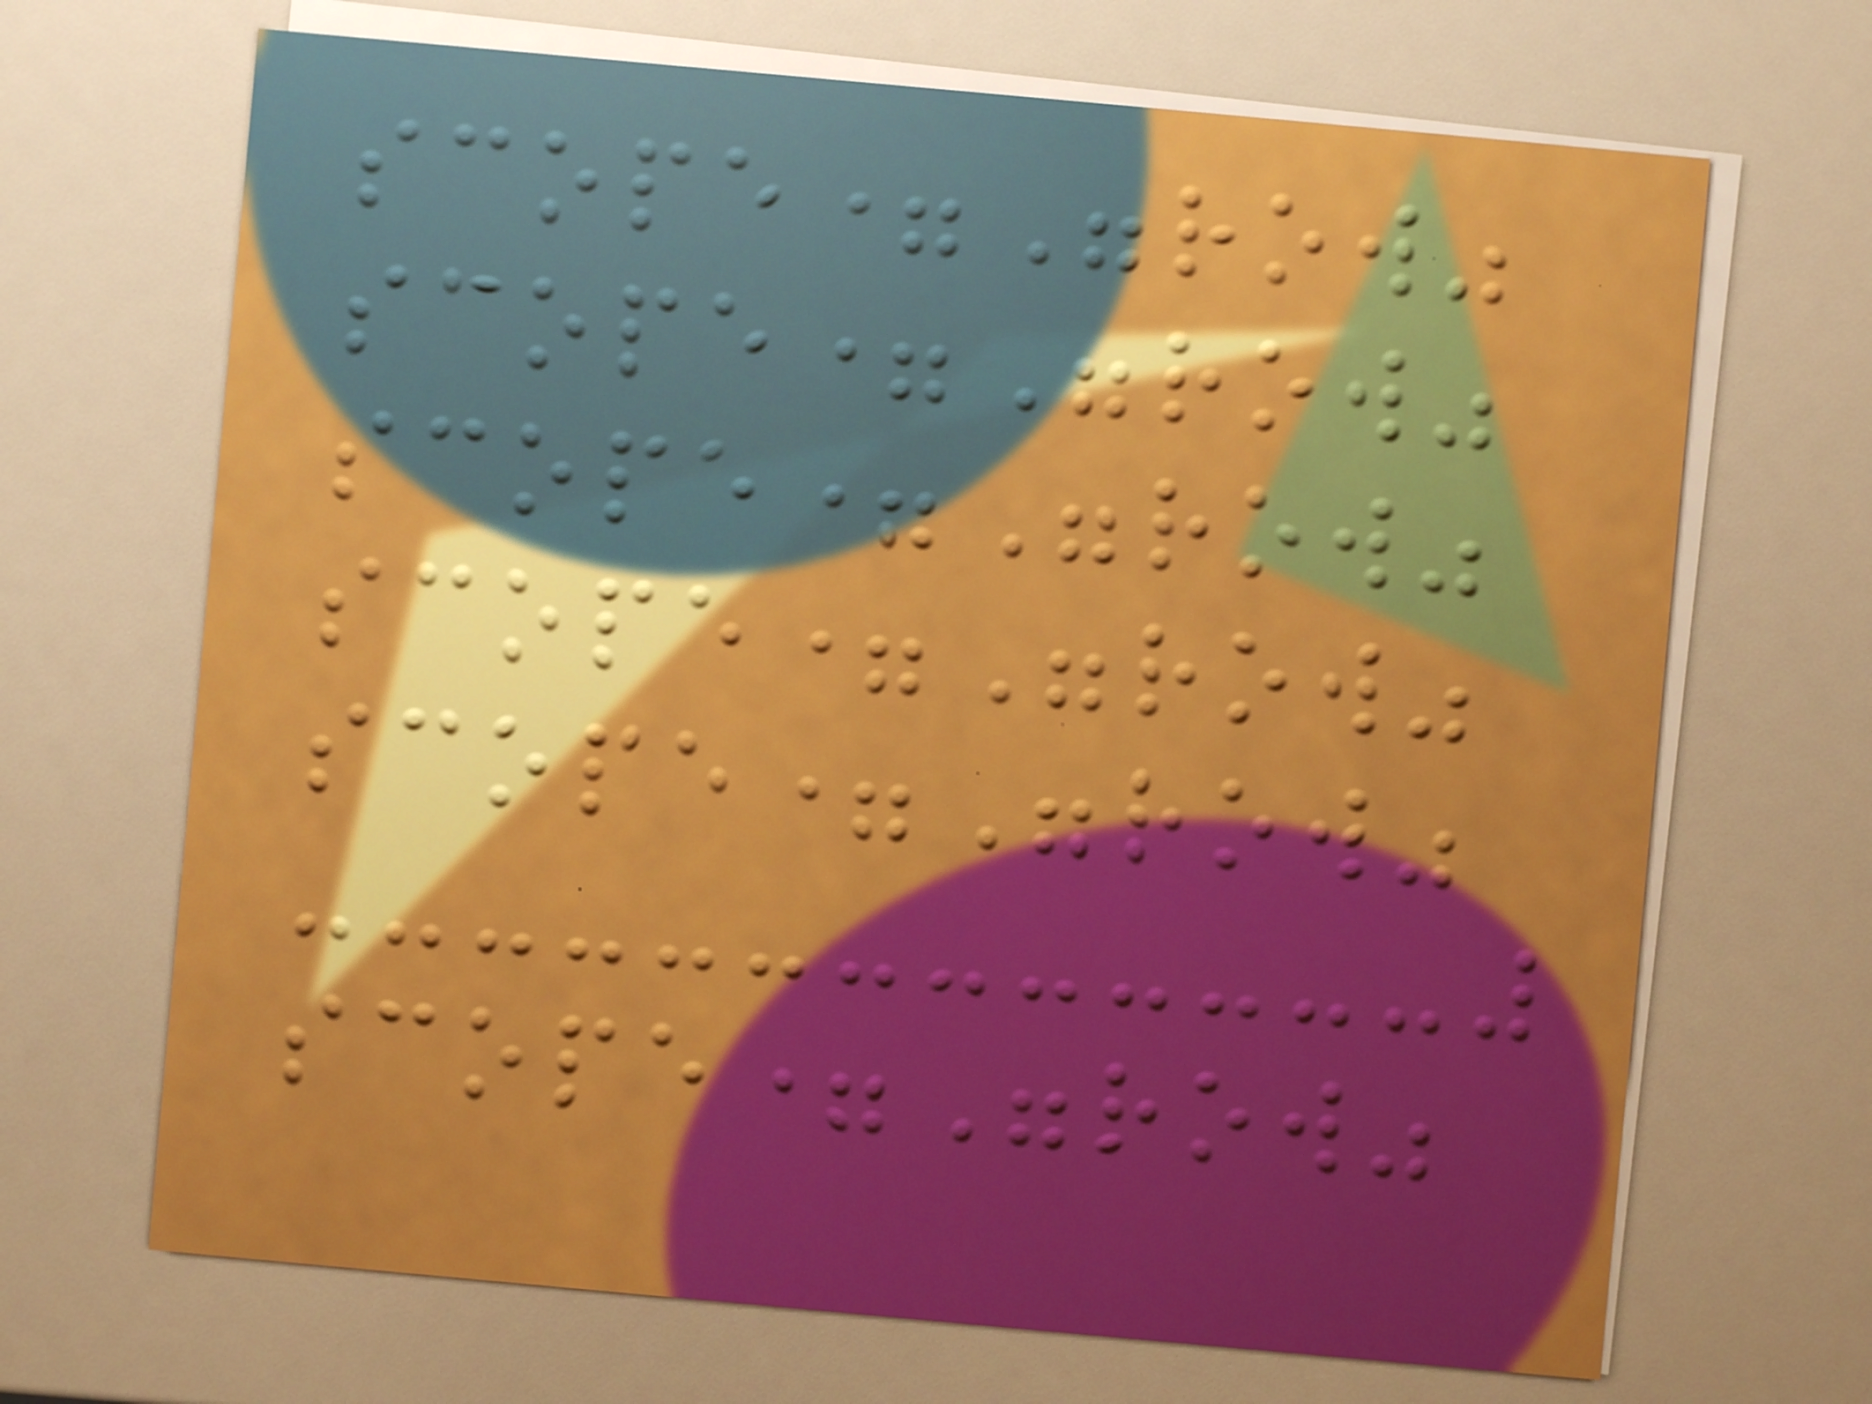scope="row"
scope="row"
scope="row"
scope="row"
scope="row"
scope="row"
